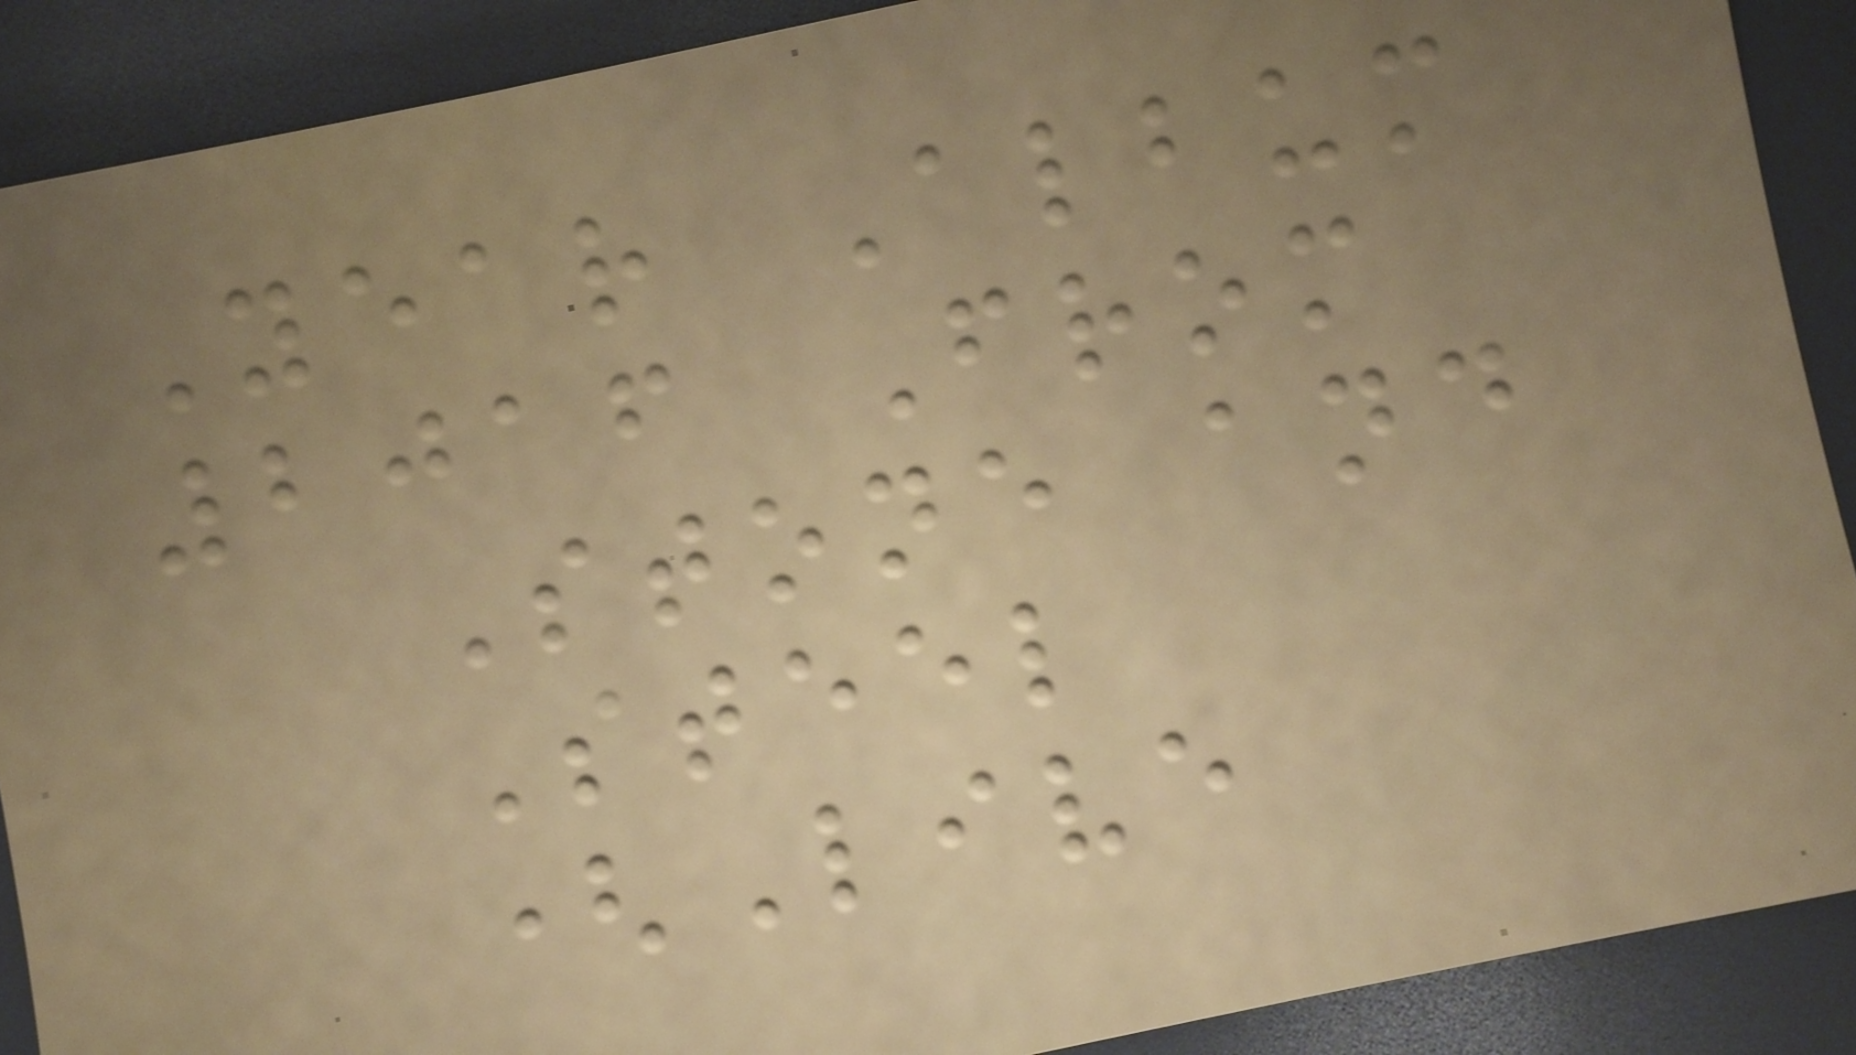Year Album
2016 From
Stone and
Steel
(Live
